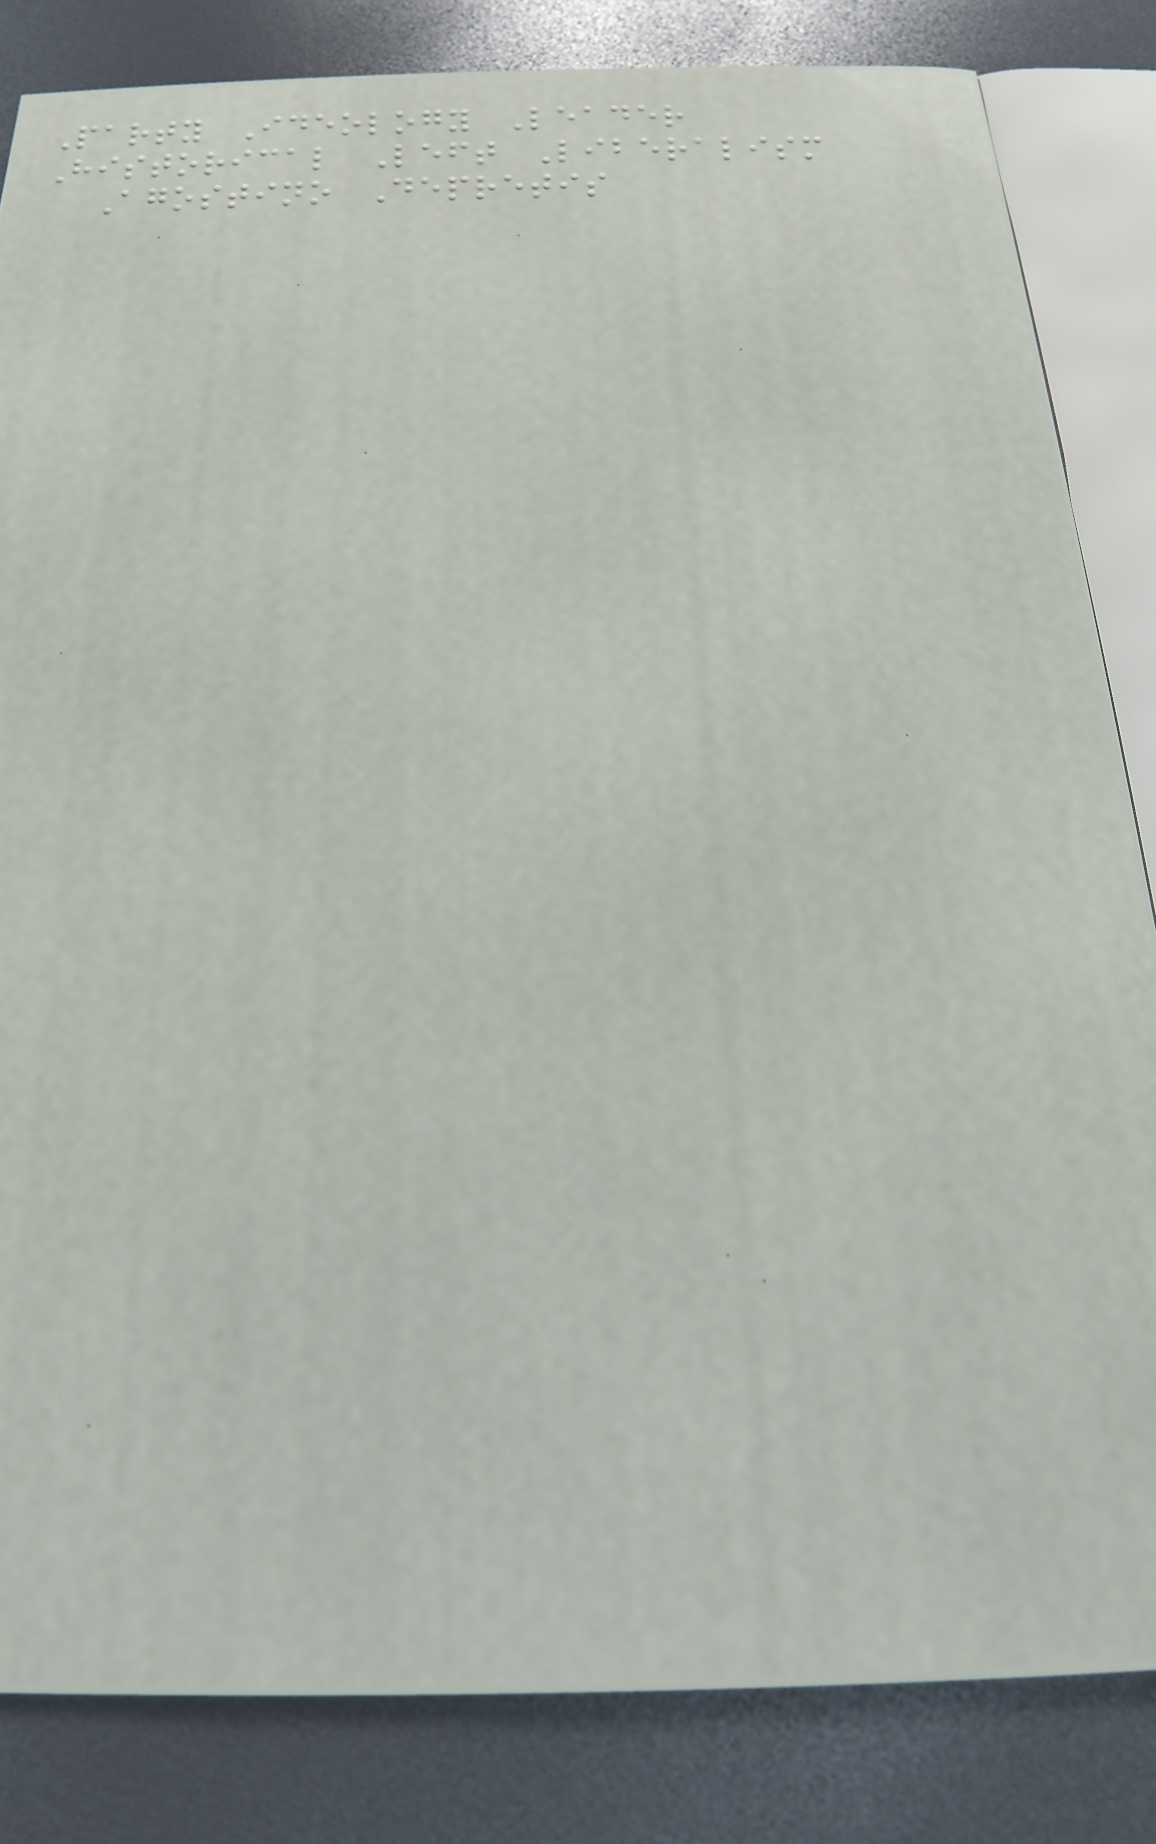Party Ideology Leader
Historical Left Liberalism
Agostino Depretis
